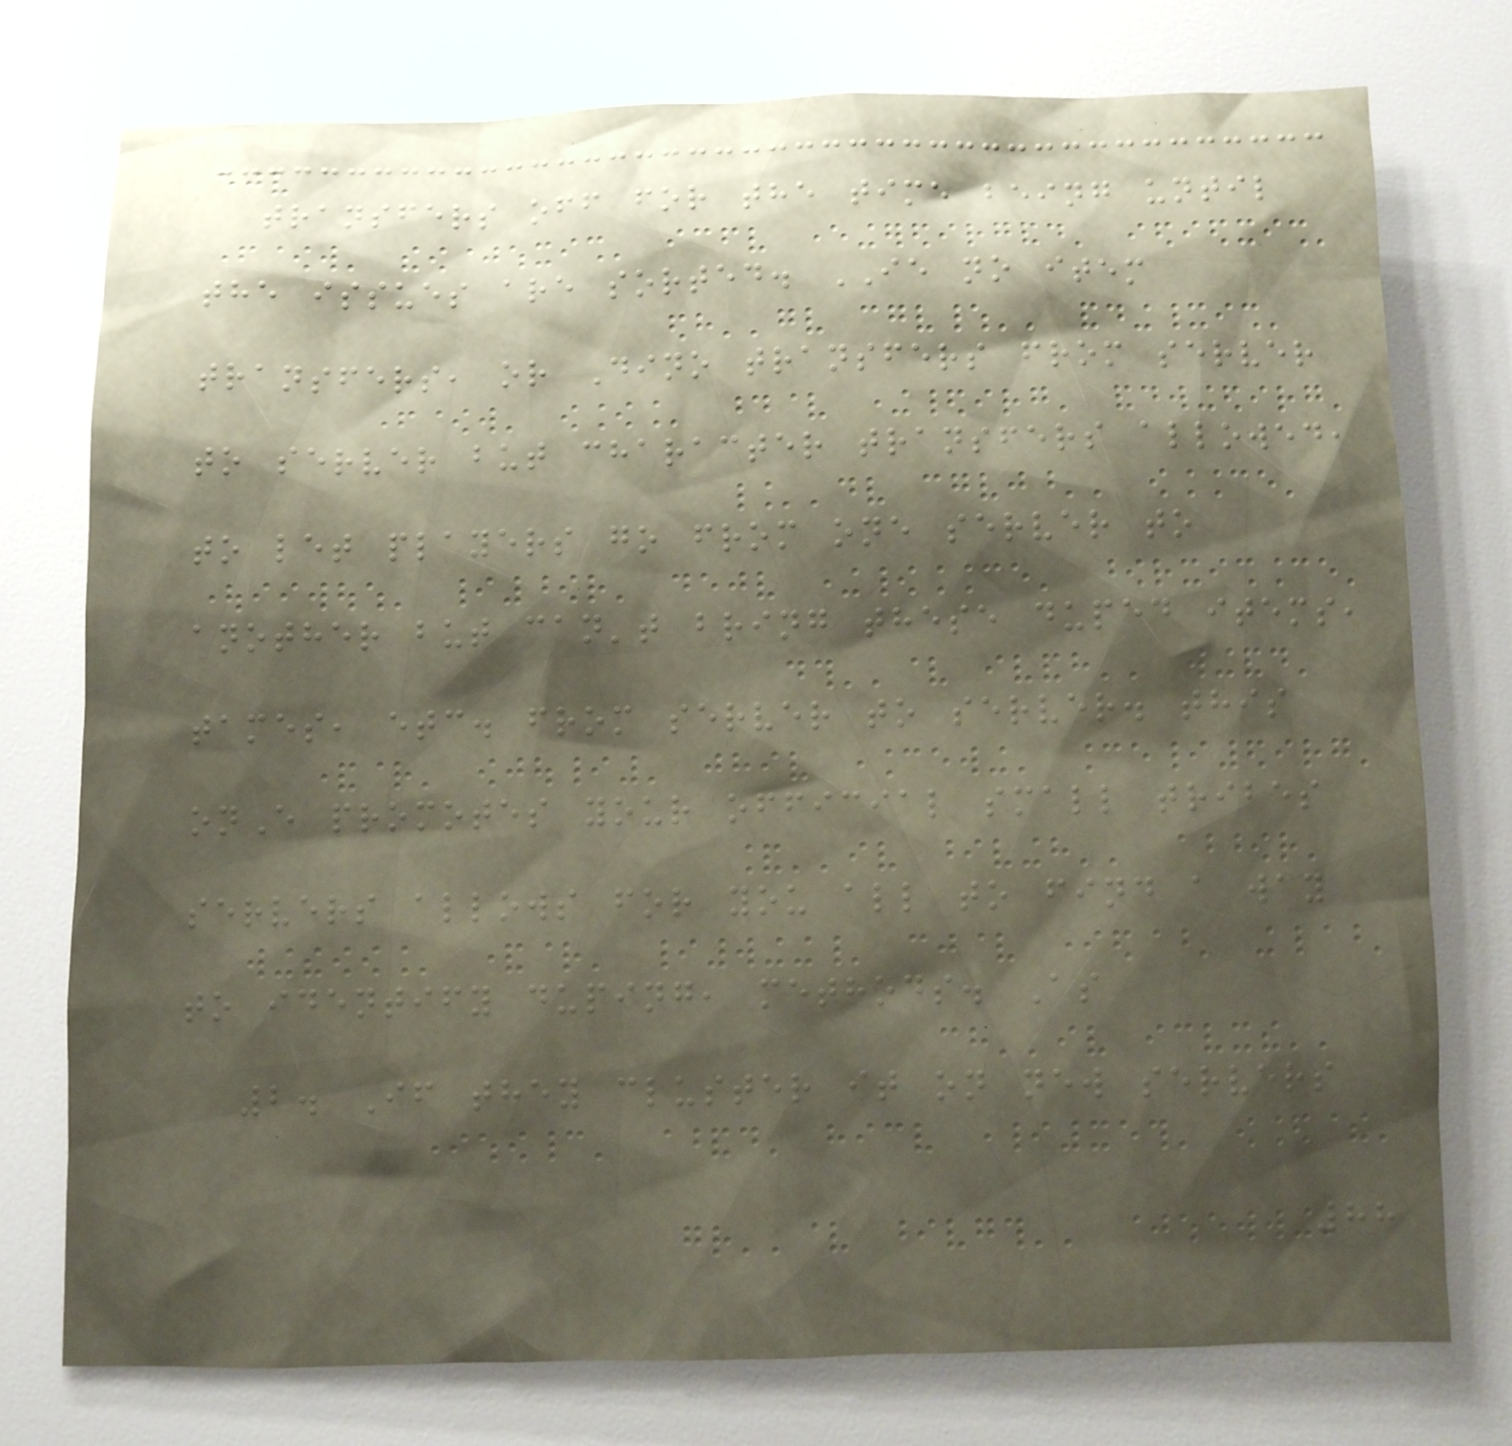transfers off for the time being until
the issues are sorted. IE no item
transfers, or Dino transfers from server
to server but character transfers allowed,
to let players go from one server to
another but can't bring these duped items,
tames, etc. from server to server. this
onE promotes your official small tribes
servers allows for you all to find a way
to identify duping, methods. As
2. If they cluster it on new servers
88
